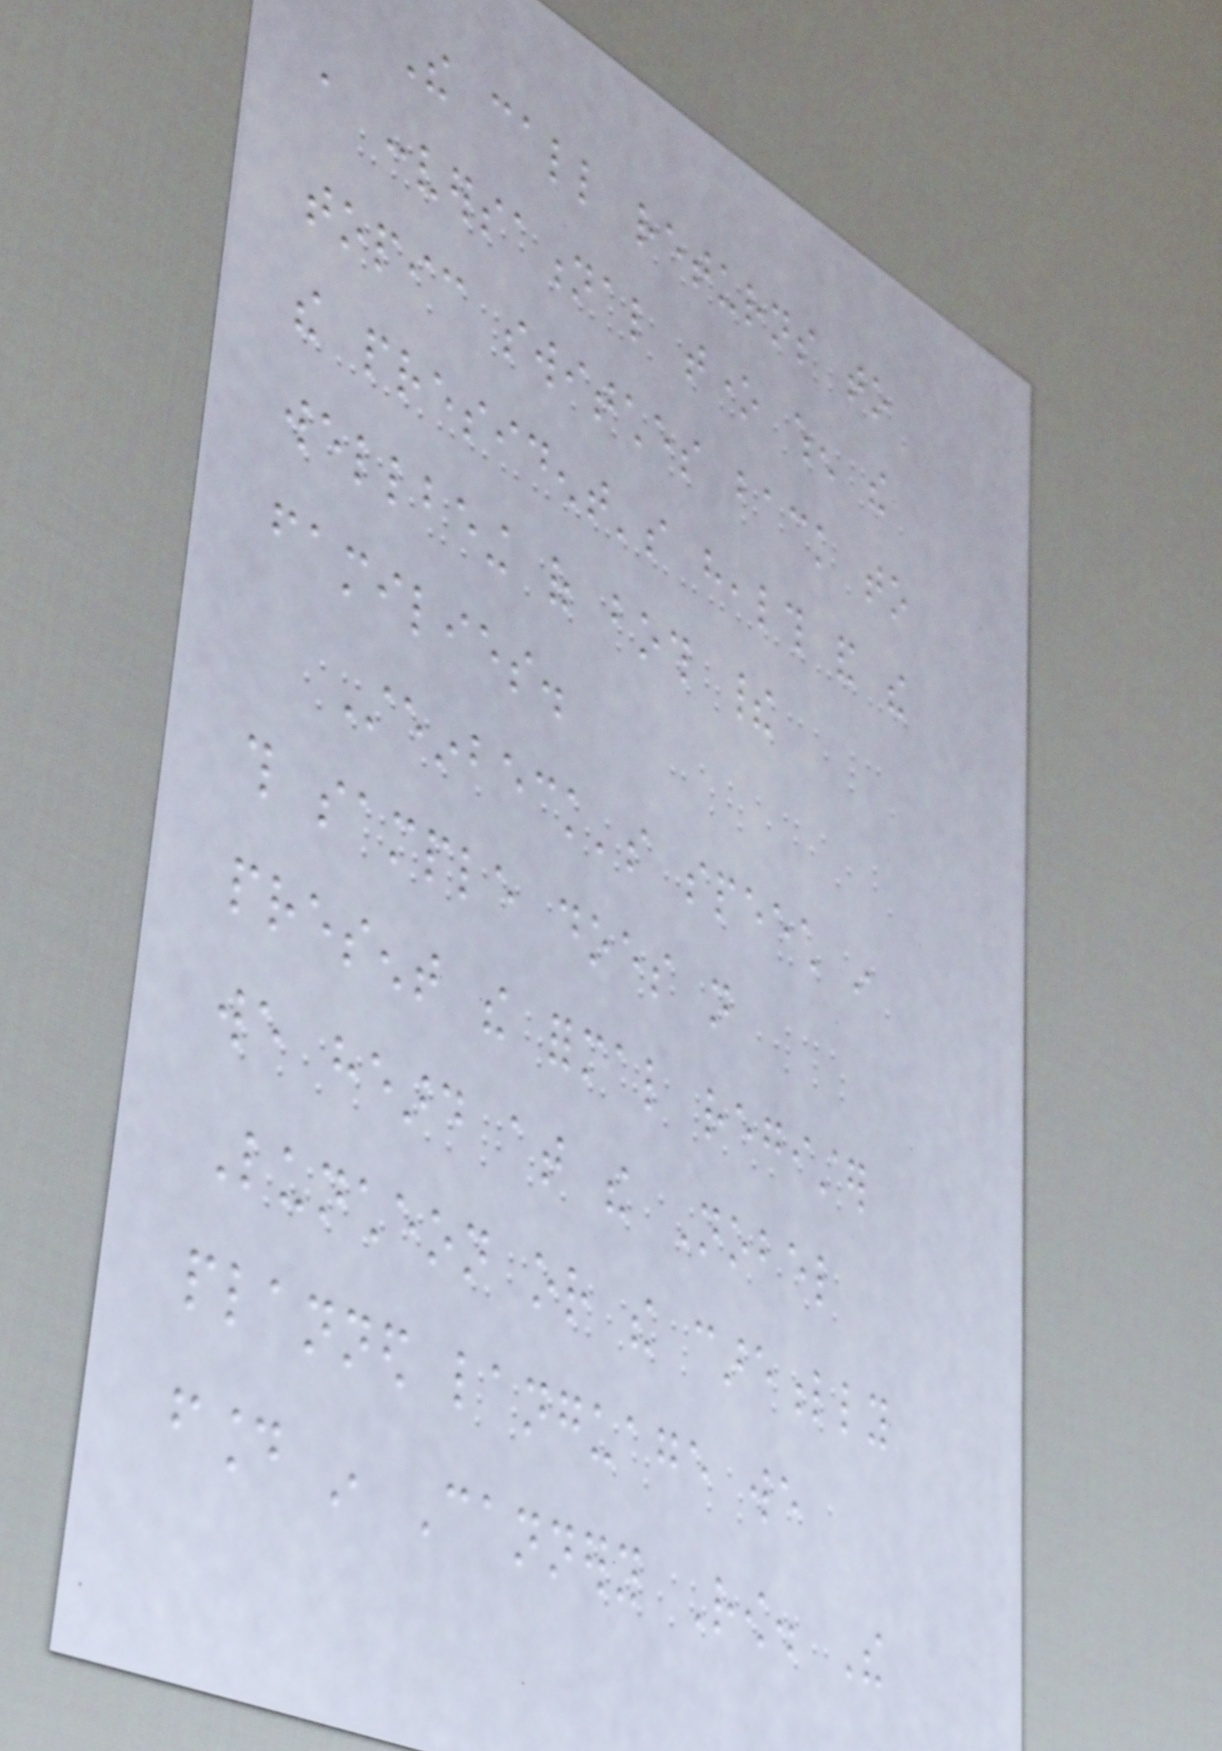The call returns to
a conversational tone when the
topic switches back to
the president's health and the
wellbeing of both their
families.
Steinbeck's speech in
this sample does not
present the formal register
we heard at the Nobel
Luncheon or the carefully
planned language we
found in Cannery Row. The
